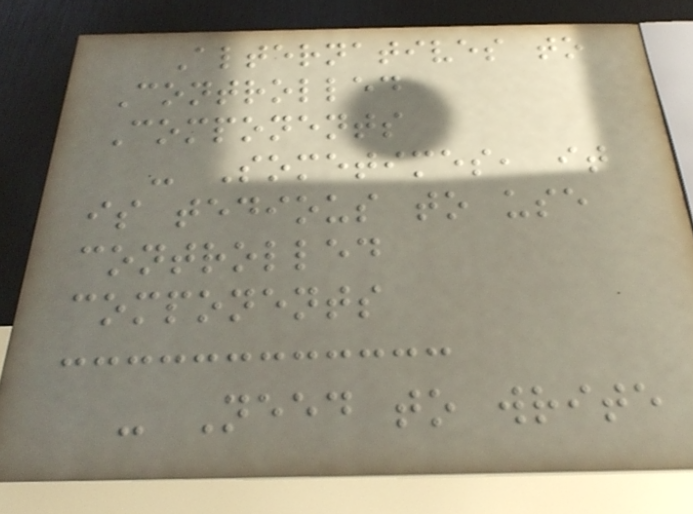Alternatives to
Controlled
Components
- Sometimes, it
is tedious to use
controlled
components
- Need to write
